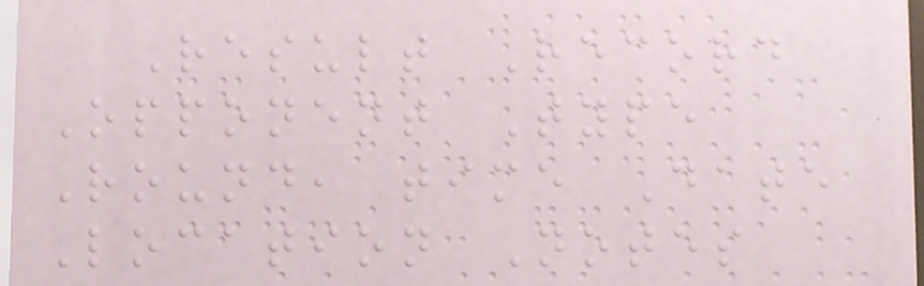Result Record
Opponent Type
Round, time Date
Location Notes
